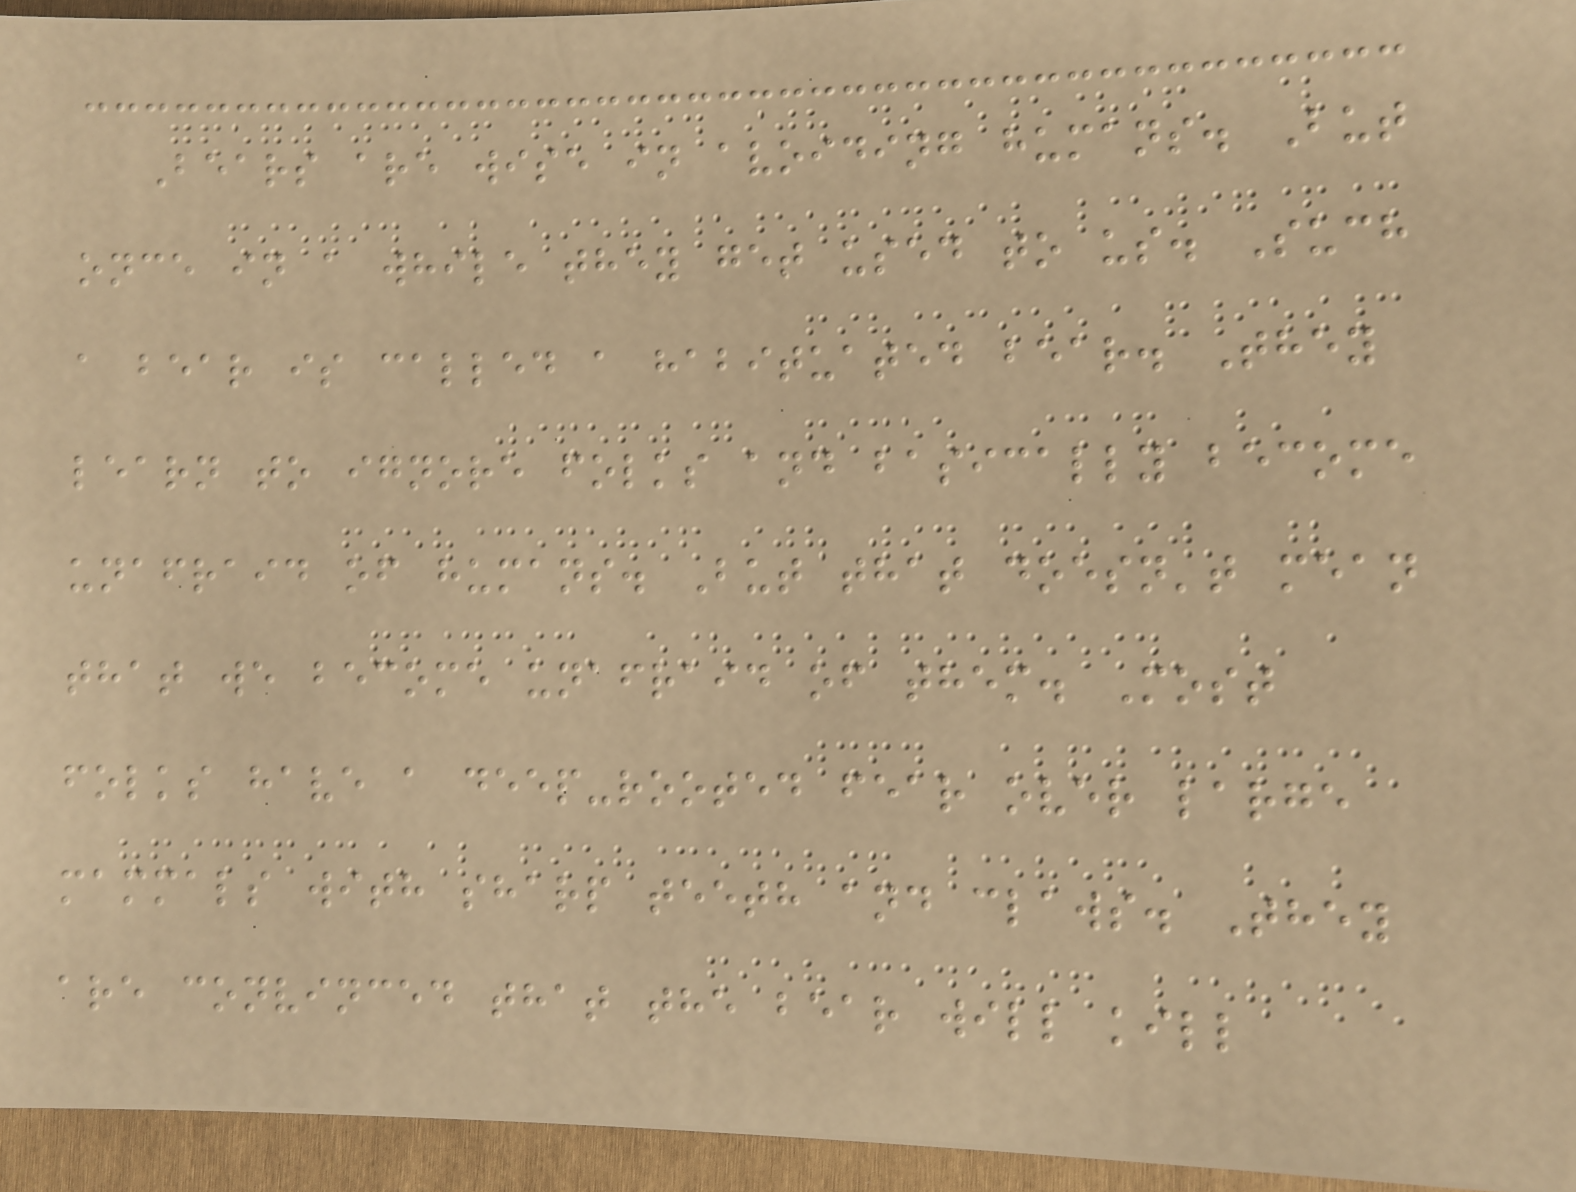Bears are wise in avoiding humans. But
once in a while they get used to us. Such
a bear is called a habituated bear. They
learn to ignore folks and basically become
unafraid of humans. But that doesn't mean
that we become unafraid of them. Most
folks have a deep-rooted fear over large
mammals with sharp teeth and claws. They
are convinced that the bear will kill
